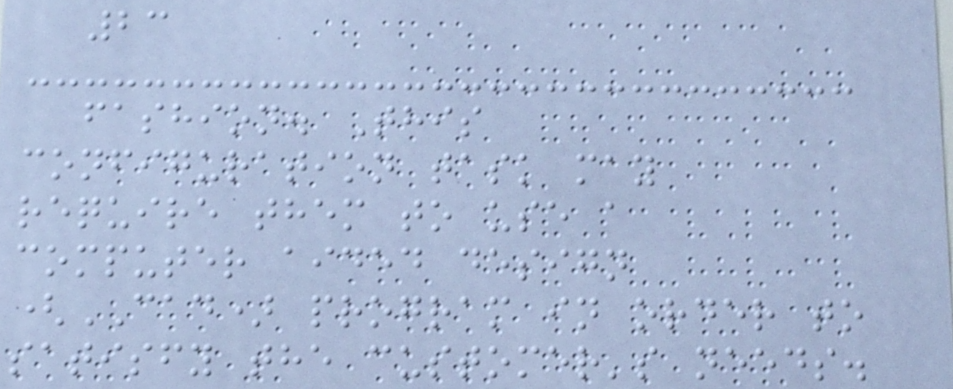23
fashion. This
configuration task may
require them to use a
computer aided design
(CAD) program in order to
satisfy the customer's needs.
